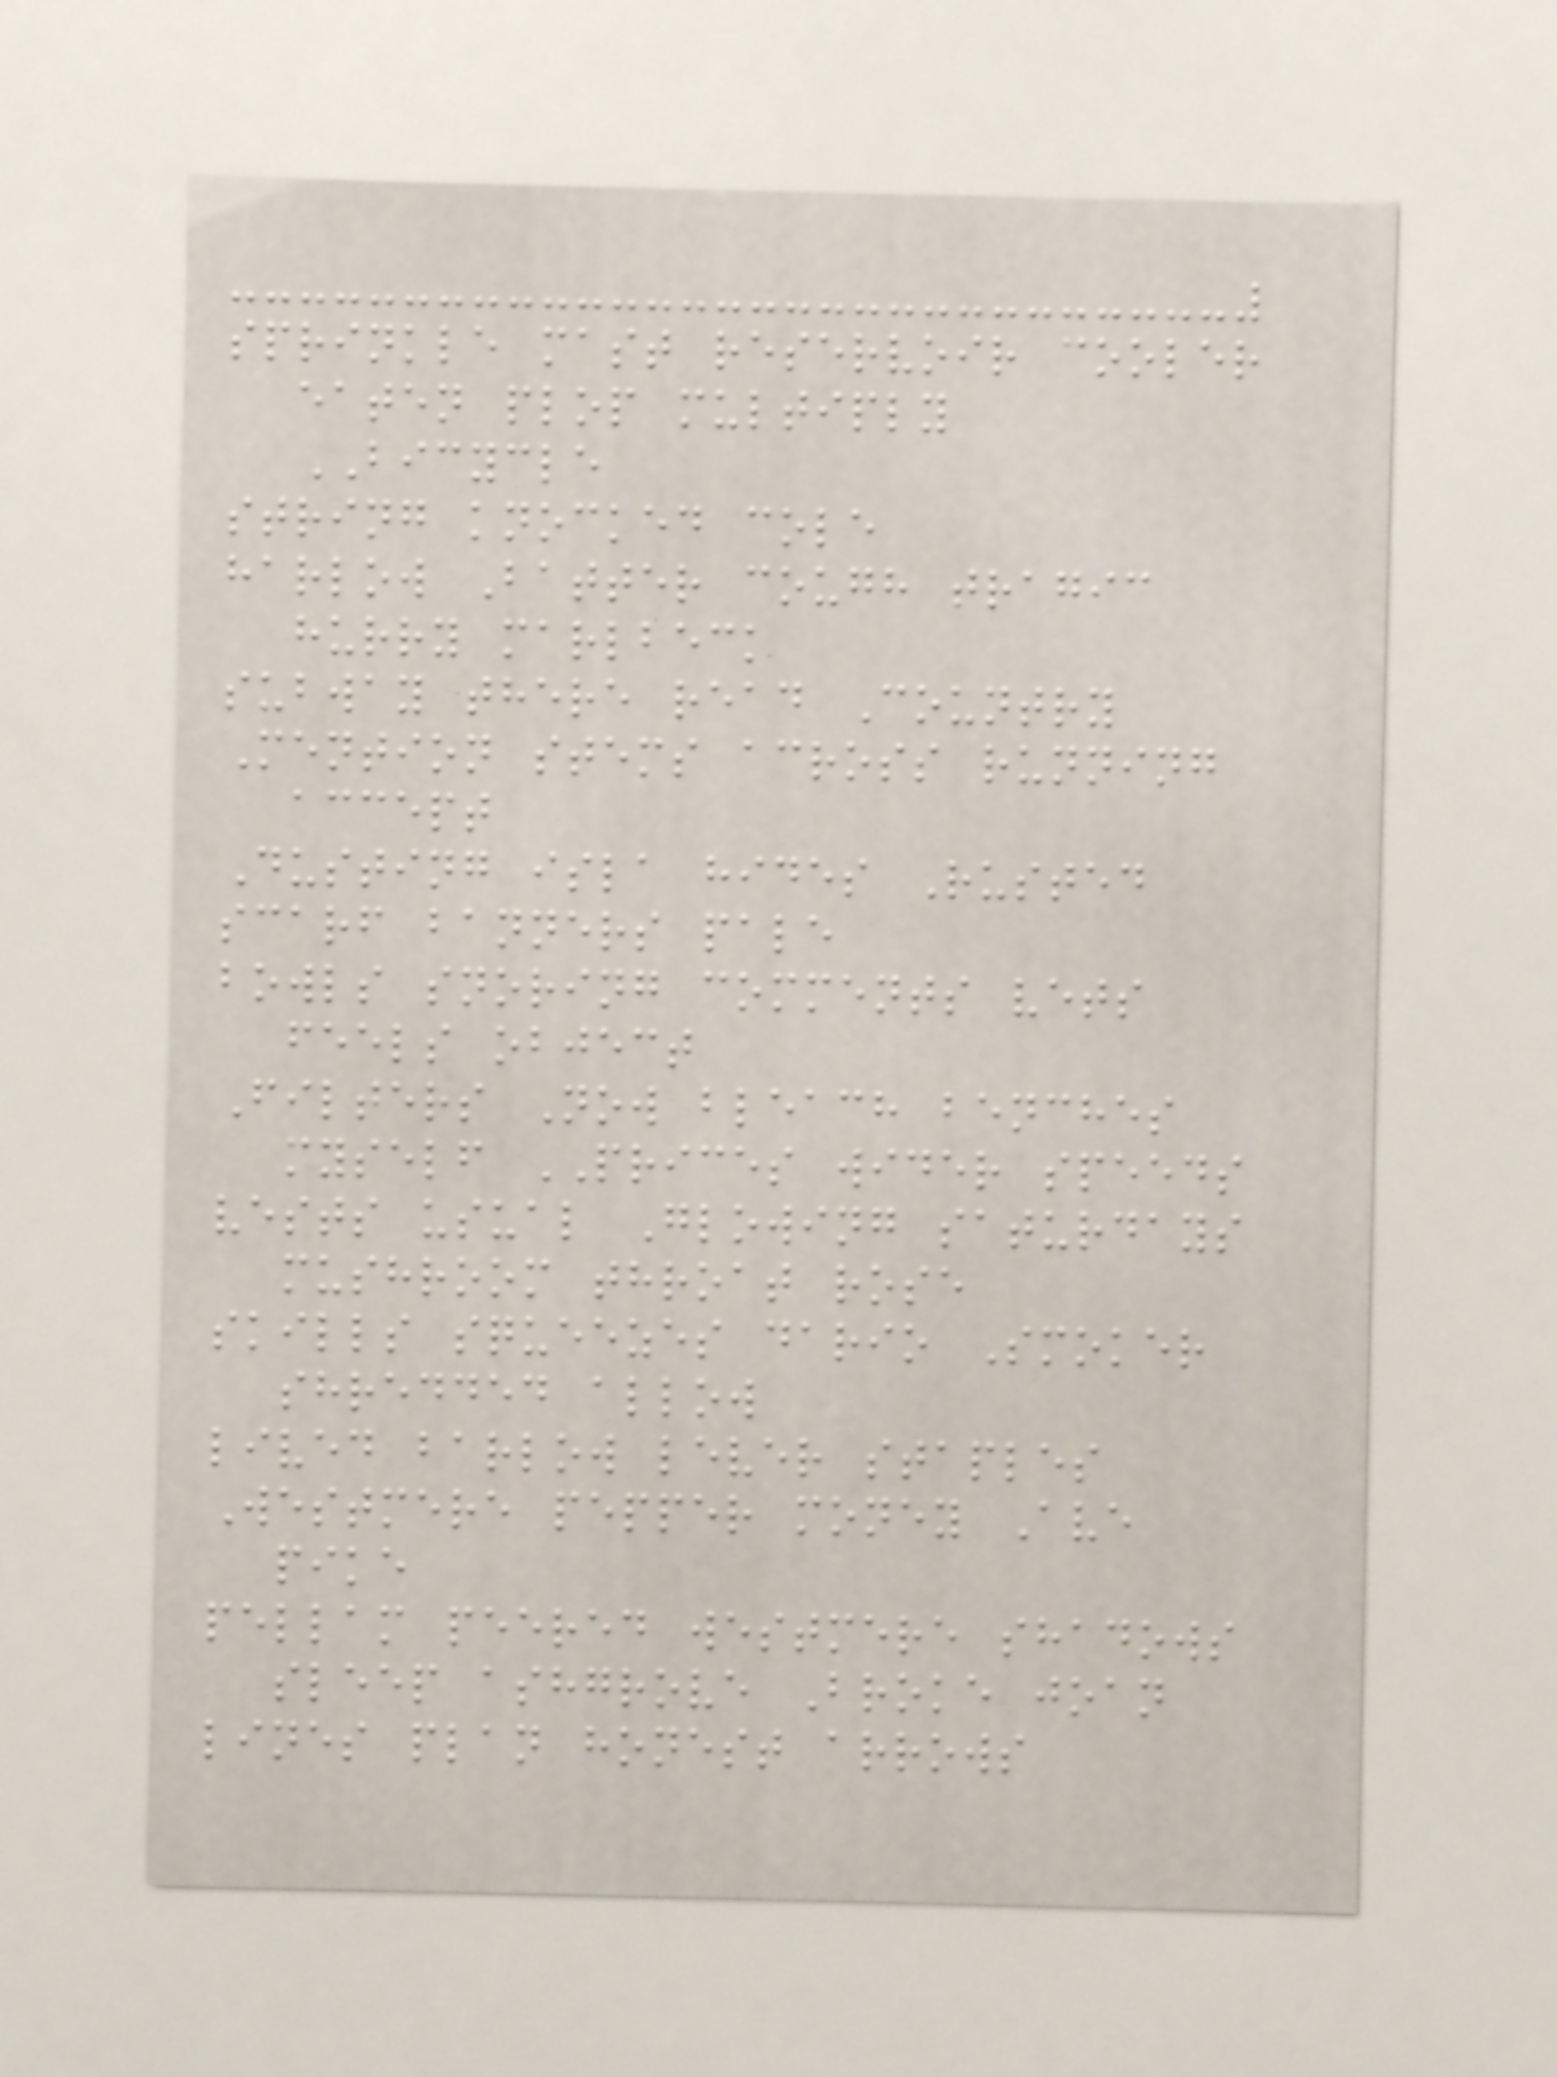sprinkle mast reservoir cooler
eaten plop multiply
BICYCLE
string knocked cole
harlow Batter cough tragic
hurry marlbeck
subway there read Country
Mention stems across running
accept
Dusting isla hides Rusted
scarf banners pale
bowls snoring comments vets
feels object
Filters Now bleach benches
myself PRICES wider speeds
vests usual Glowing saturdays
mushroom throat rose
skills squeezes dario Smoker
shredded allow
lived barlow lever staples
Westmere pepper money Ave
pike
pellam peered westmere shadows
sleep ashgrove Broke joan
lines plan honest arrows
